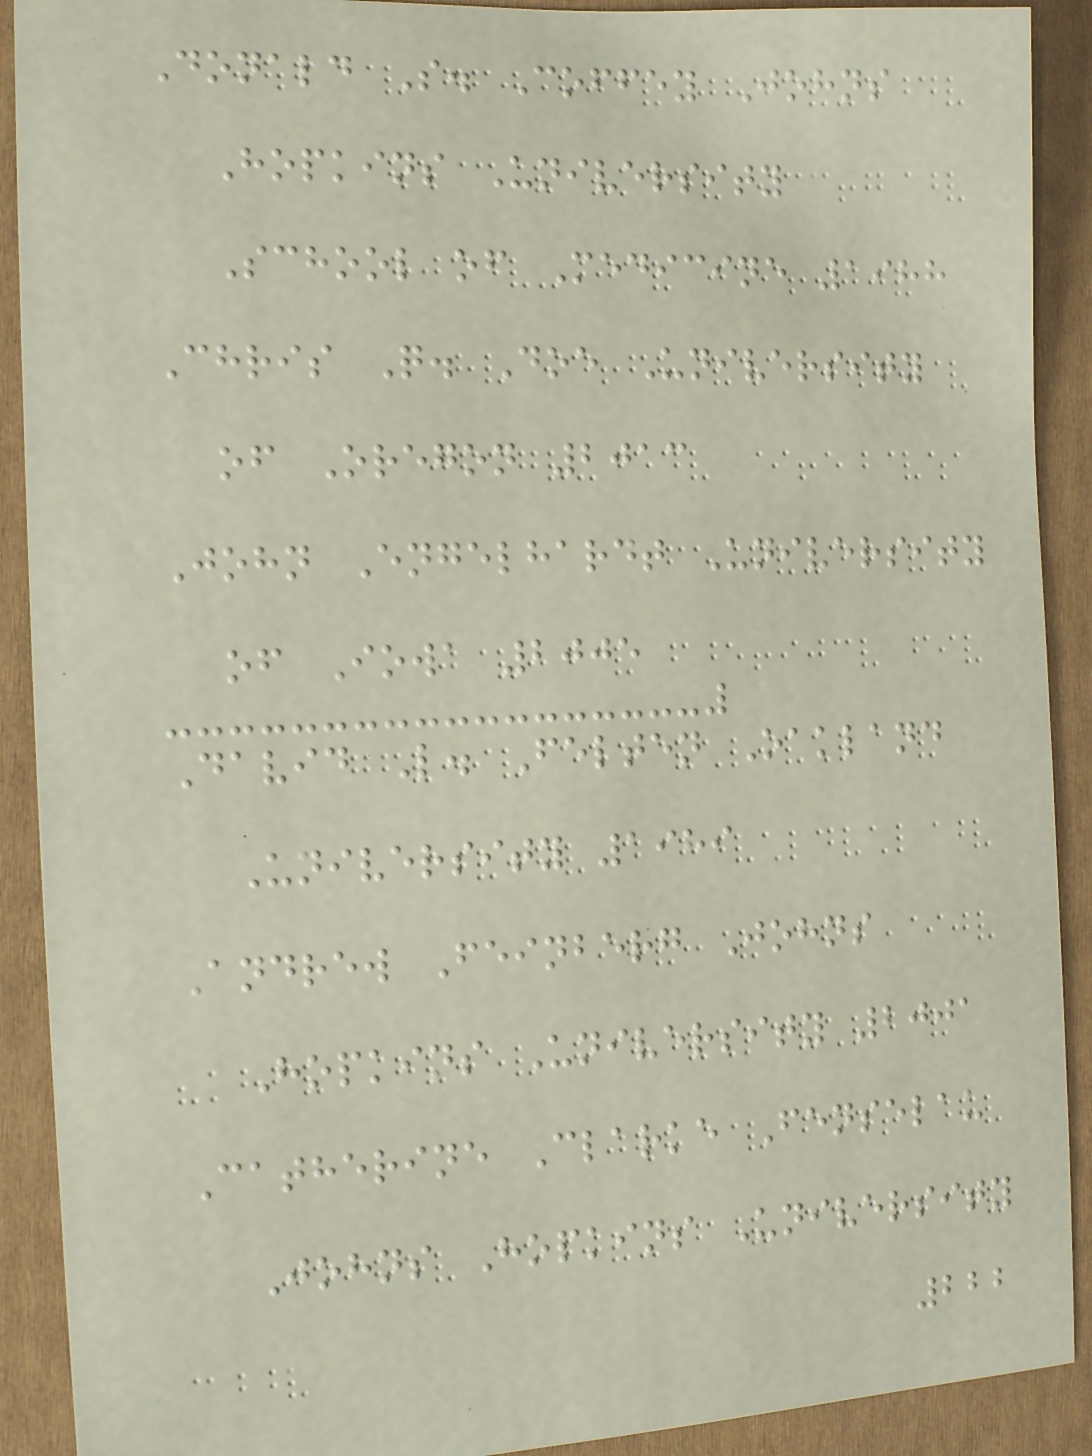Donald S. Coffey Johns
Hopkins University
School of Medicine 1988
Chris Q. Doe University
of Oregon 2013
John Engelhardt University
of Iowa 2005
David L. Felten Oakland
University 1989
Andrew Feinberg Johns
Hopkins University 2001
Catherine Clarke Fenselau
Johns Hopkins University
222
